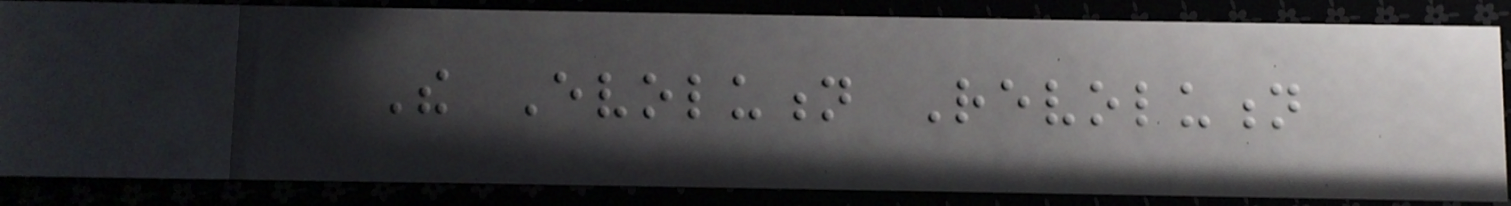The Evolution Revolution
